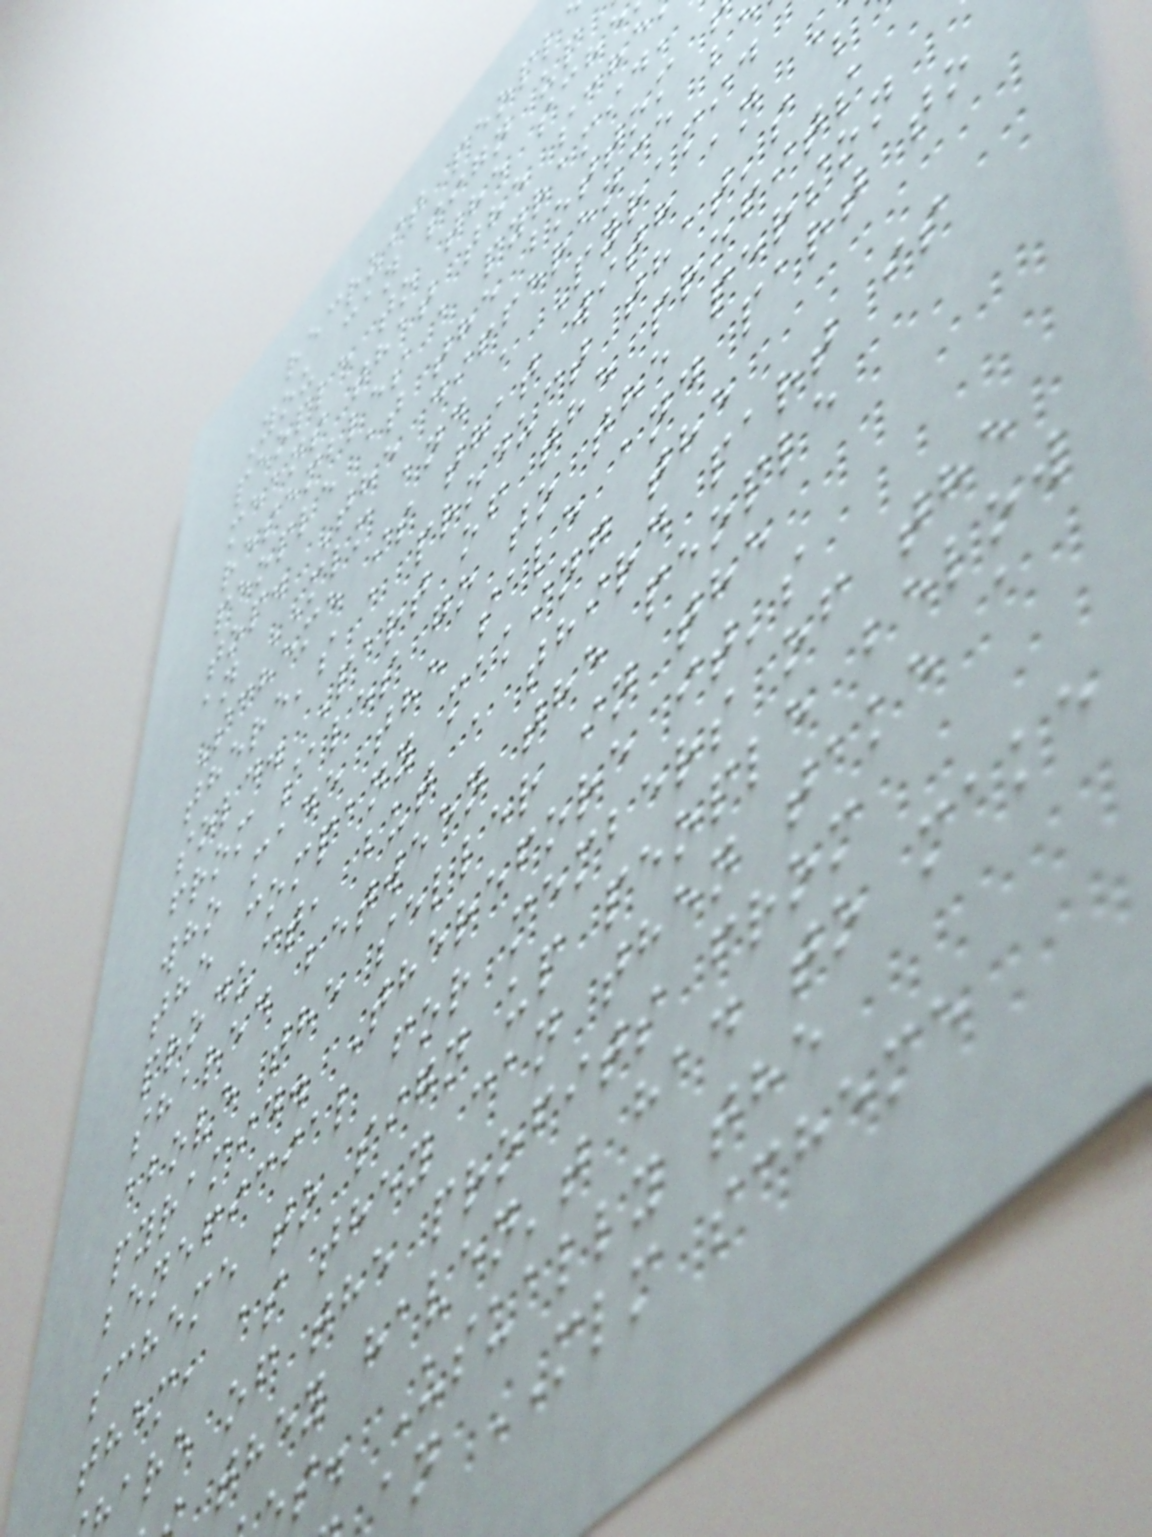recruit peopl
You can sign up
people to the sche
means that the sche
resembles a pyramid,
people at the bottom
top. The difference b
an MLM and a Pyramid
Scheme is that with an
there's a product that's b
sold. Part of the profits
from sales go to the person
who made the sale and part to
the company making the
product, but a third part is
shared between the people
above the seller in the
pyramid. Therefore it's
beneficial for members of the
scheme to sign up people below
them, as they can then take a
are of the profits from
they haven't had to make
s. Usually the
an MLM scheme
